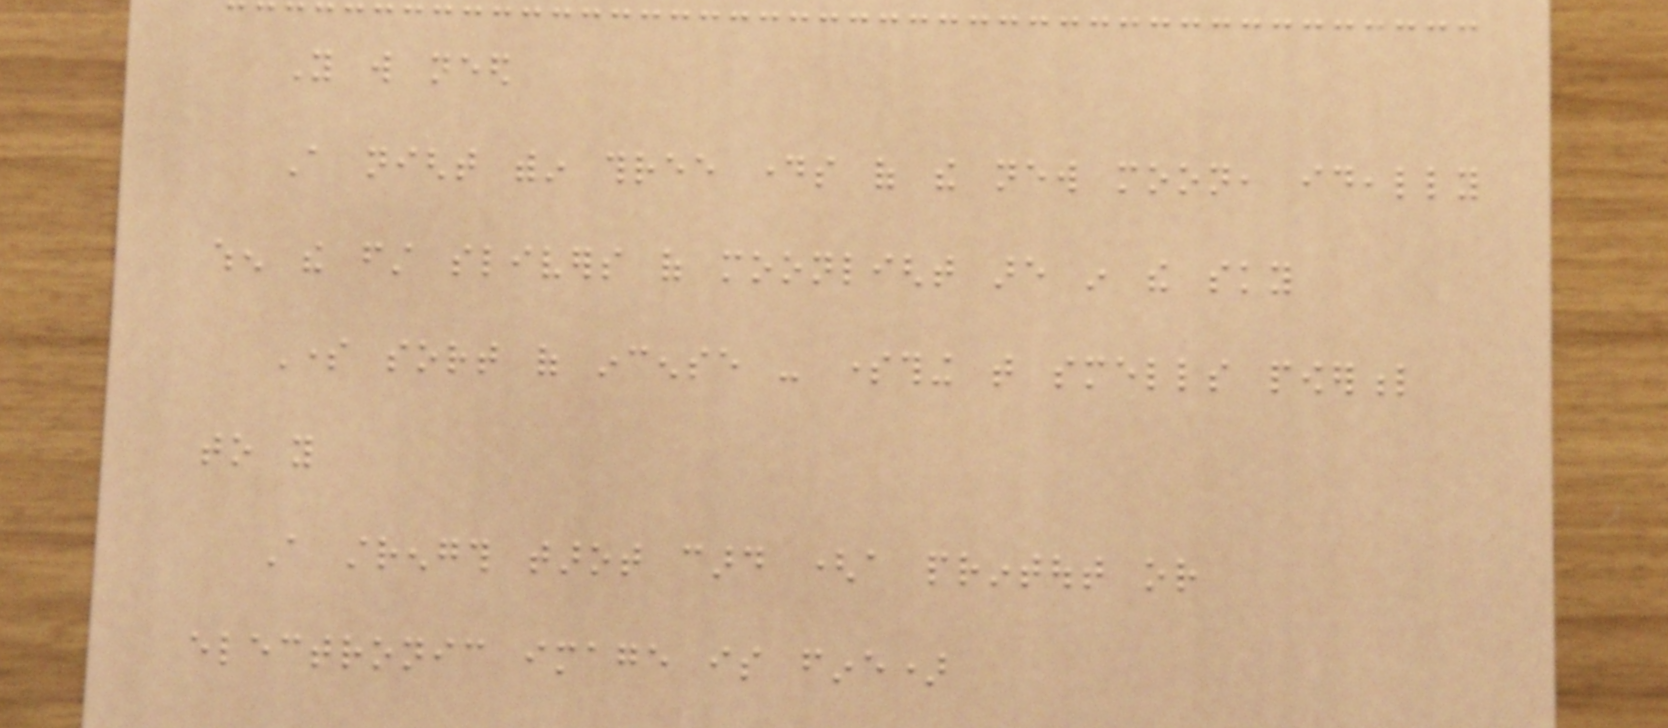You will need
A night within three days of the new moon, ideally
when the first slivers of moonlight are in the sky
Some sort of incense - something that smells powerful
to you
A strength tarot card (a printout or
electronic image is fine)
